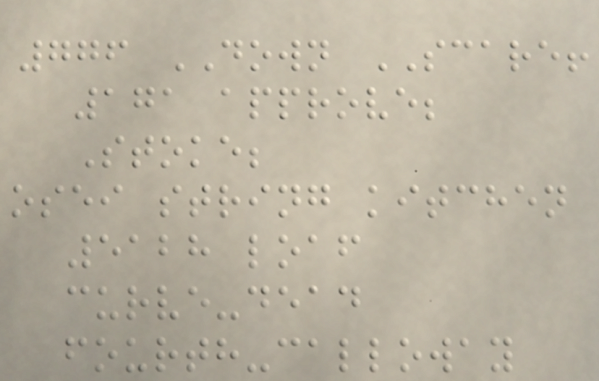776 DOWN SCARE!
171 approve;
Stoke;
osei string kitchen
5128 loaf
curve-dead
fourth-calloway
